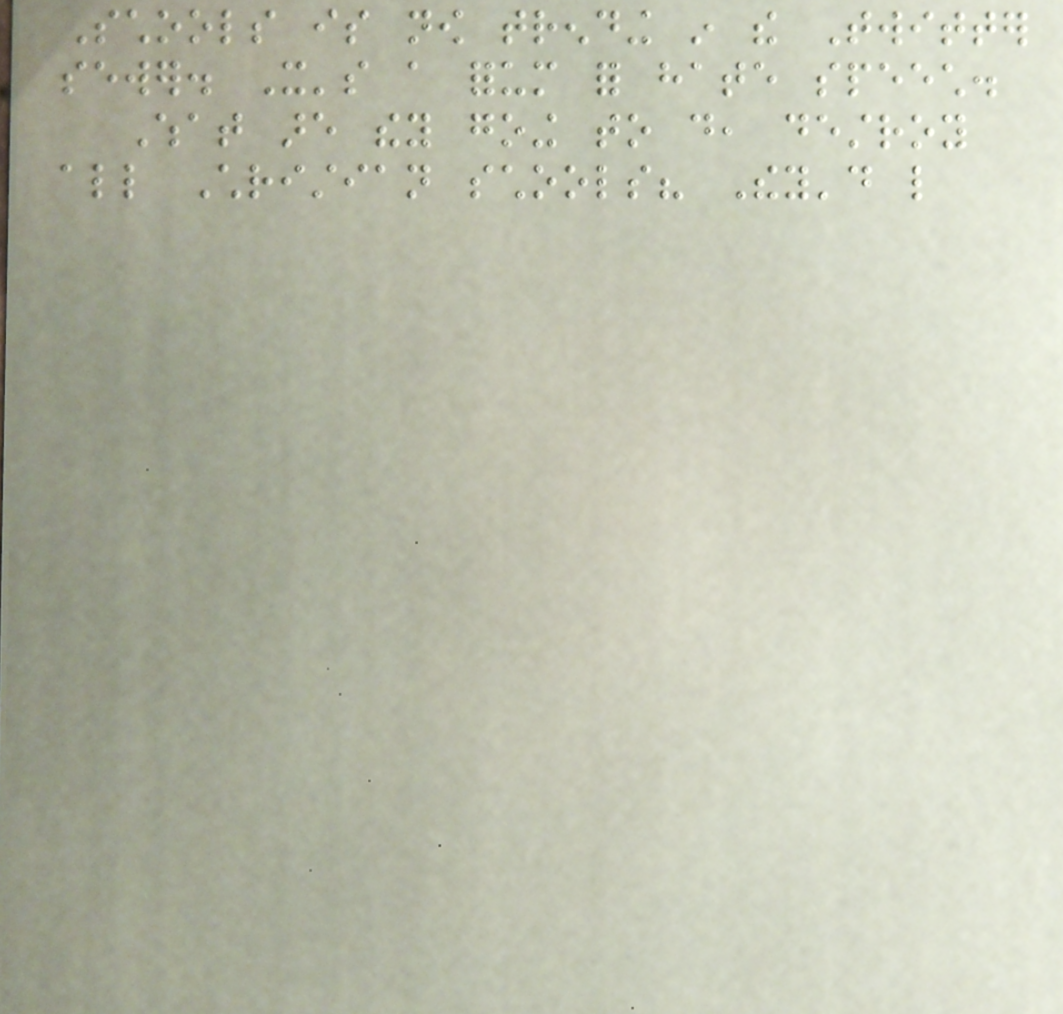Schools is now trending in the Twitter
sewer. It's a forum for hate speech.
What are they going to do, destroy
all Christian schools? They'd like
